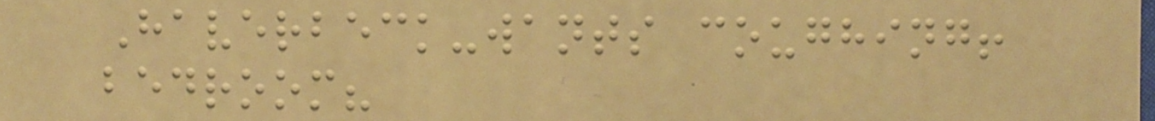Haverbeck-wants coughing!
bedroom?
